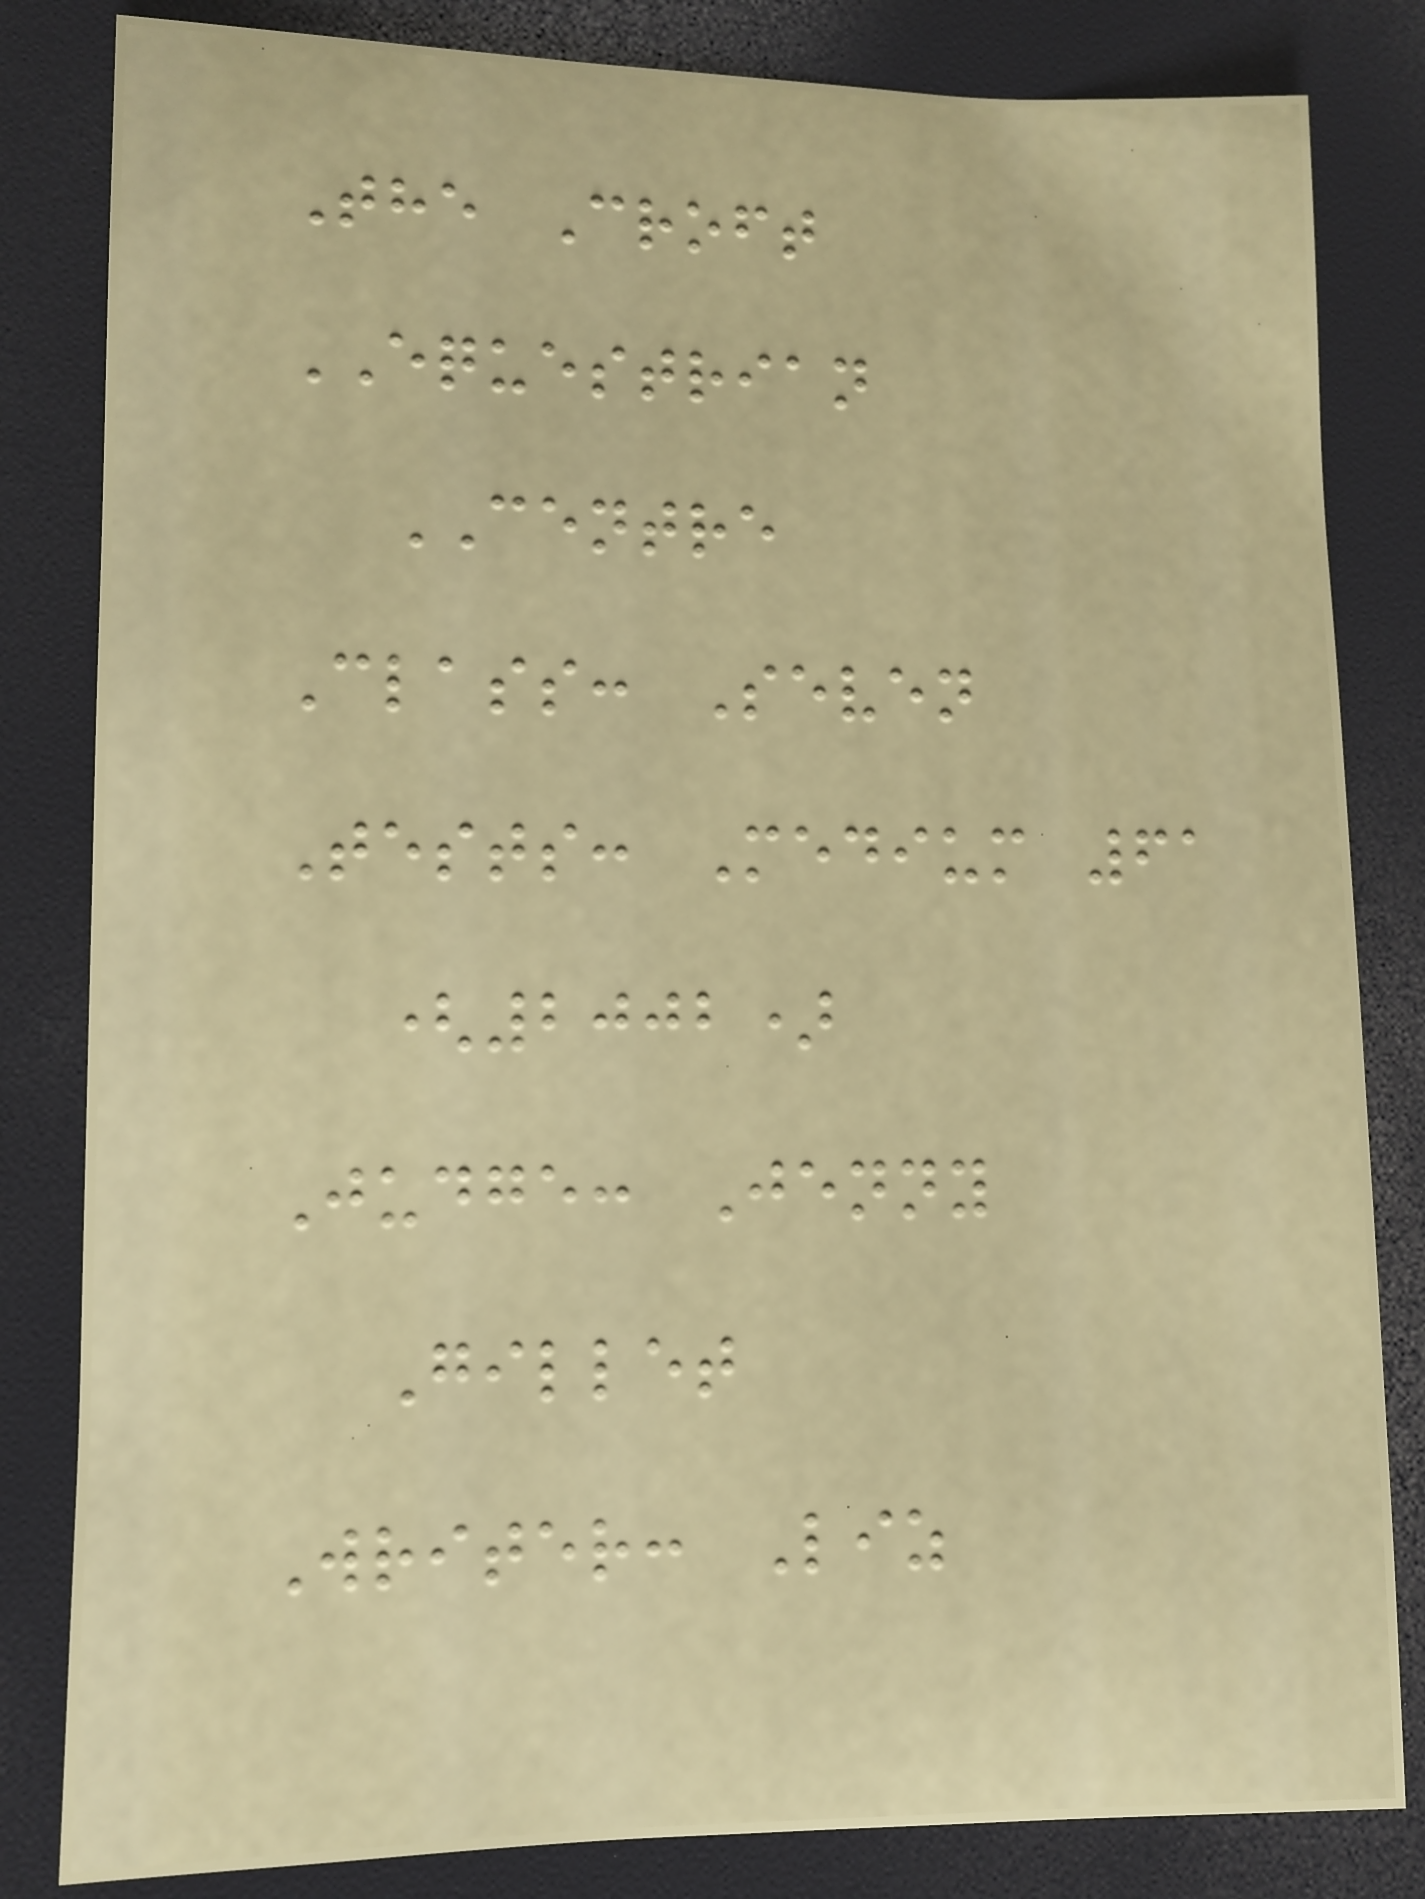The Croft
EQUESTRIAN
CENTRE
Class: Seven
Tests: Medium 61
(2002)
Judge: Jenny
Gillet
Writer: Liz
